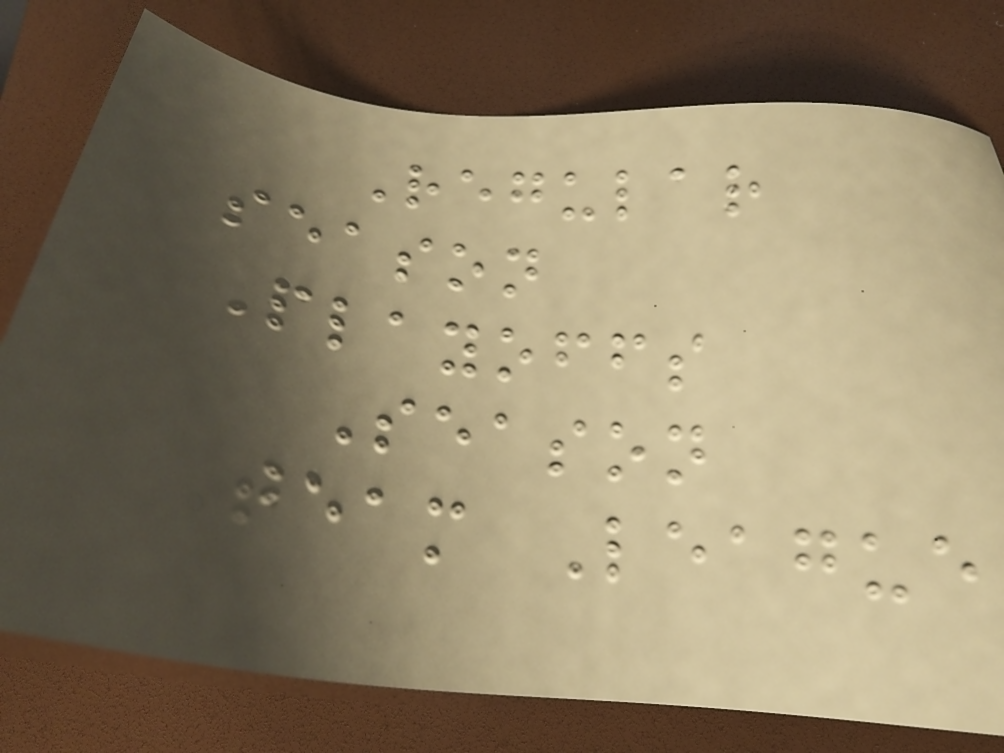Regular
season
Playoffs
Season
Team League
